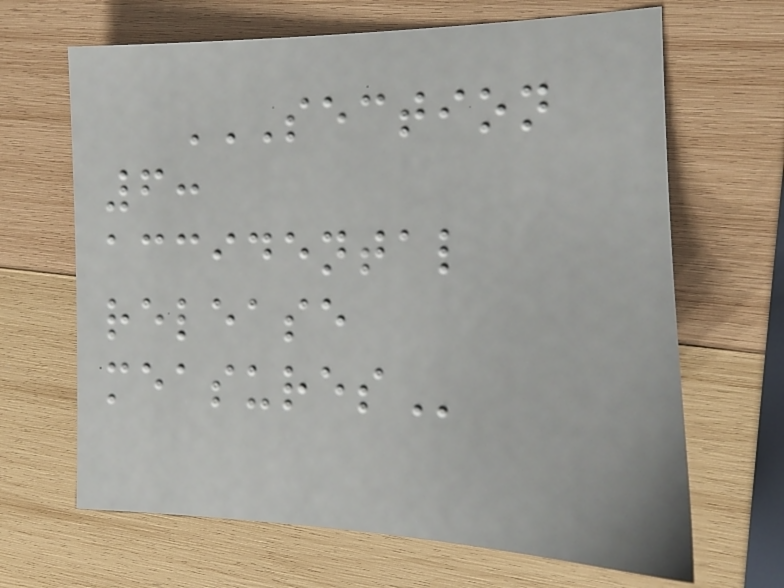SECTION
6:
ACCIDENTAL
RELEASE
MEASURES
